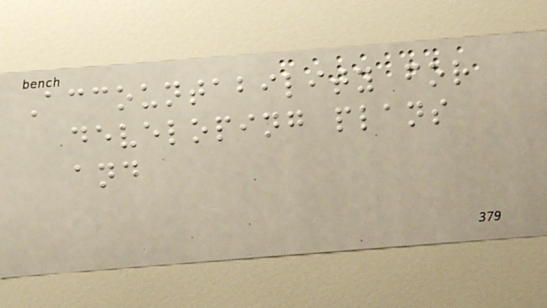Accountability for
developing plans
and
